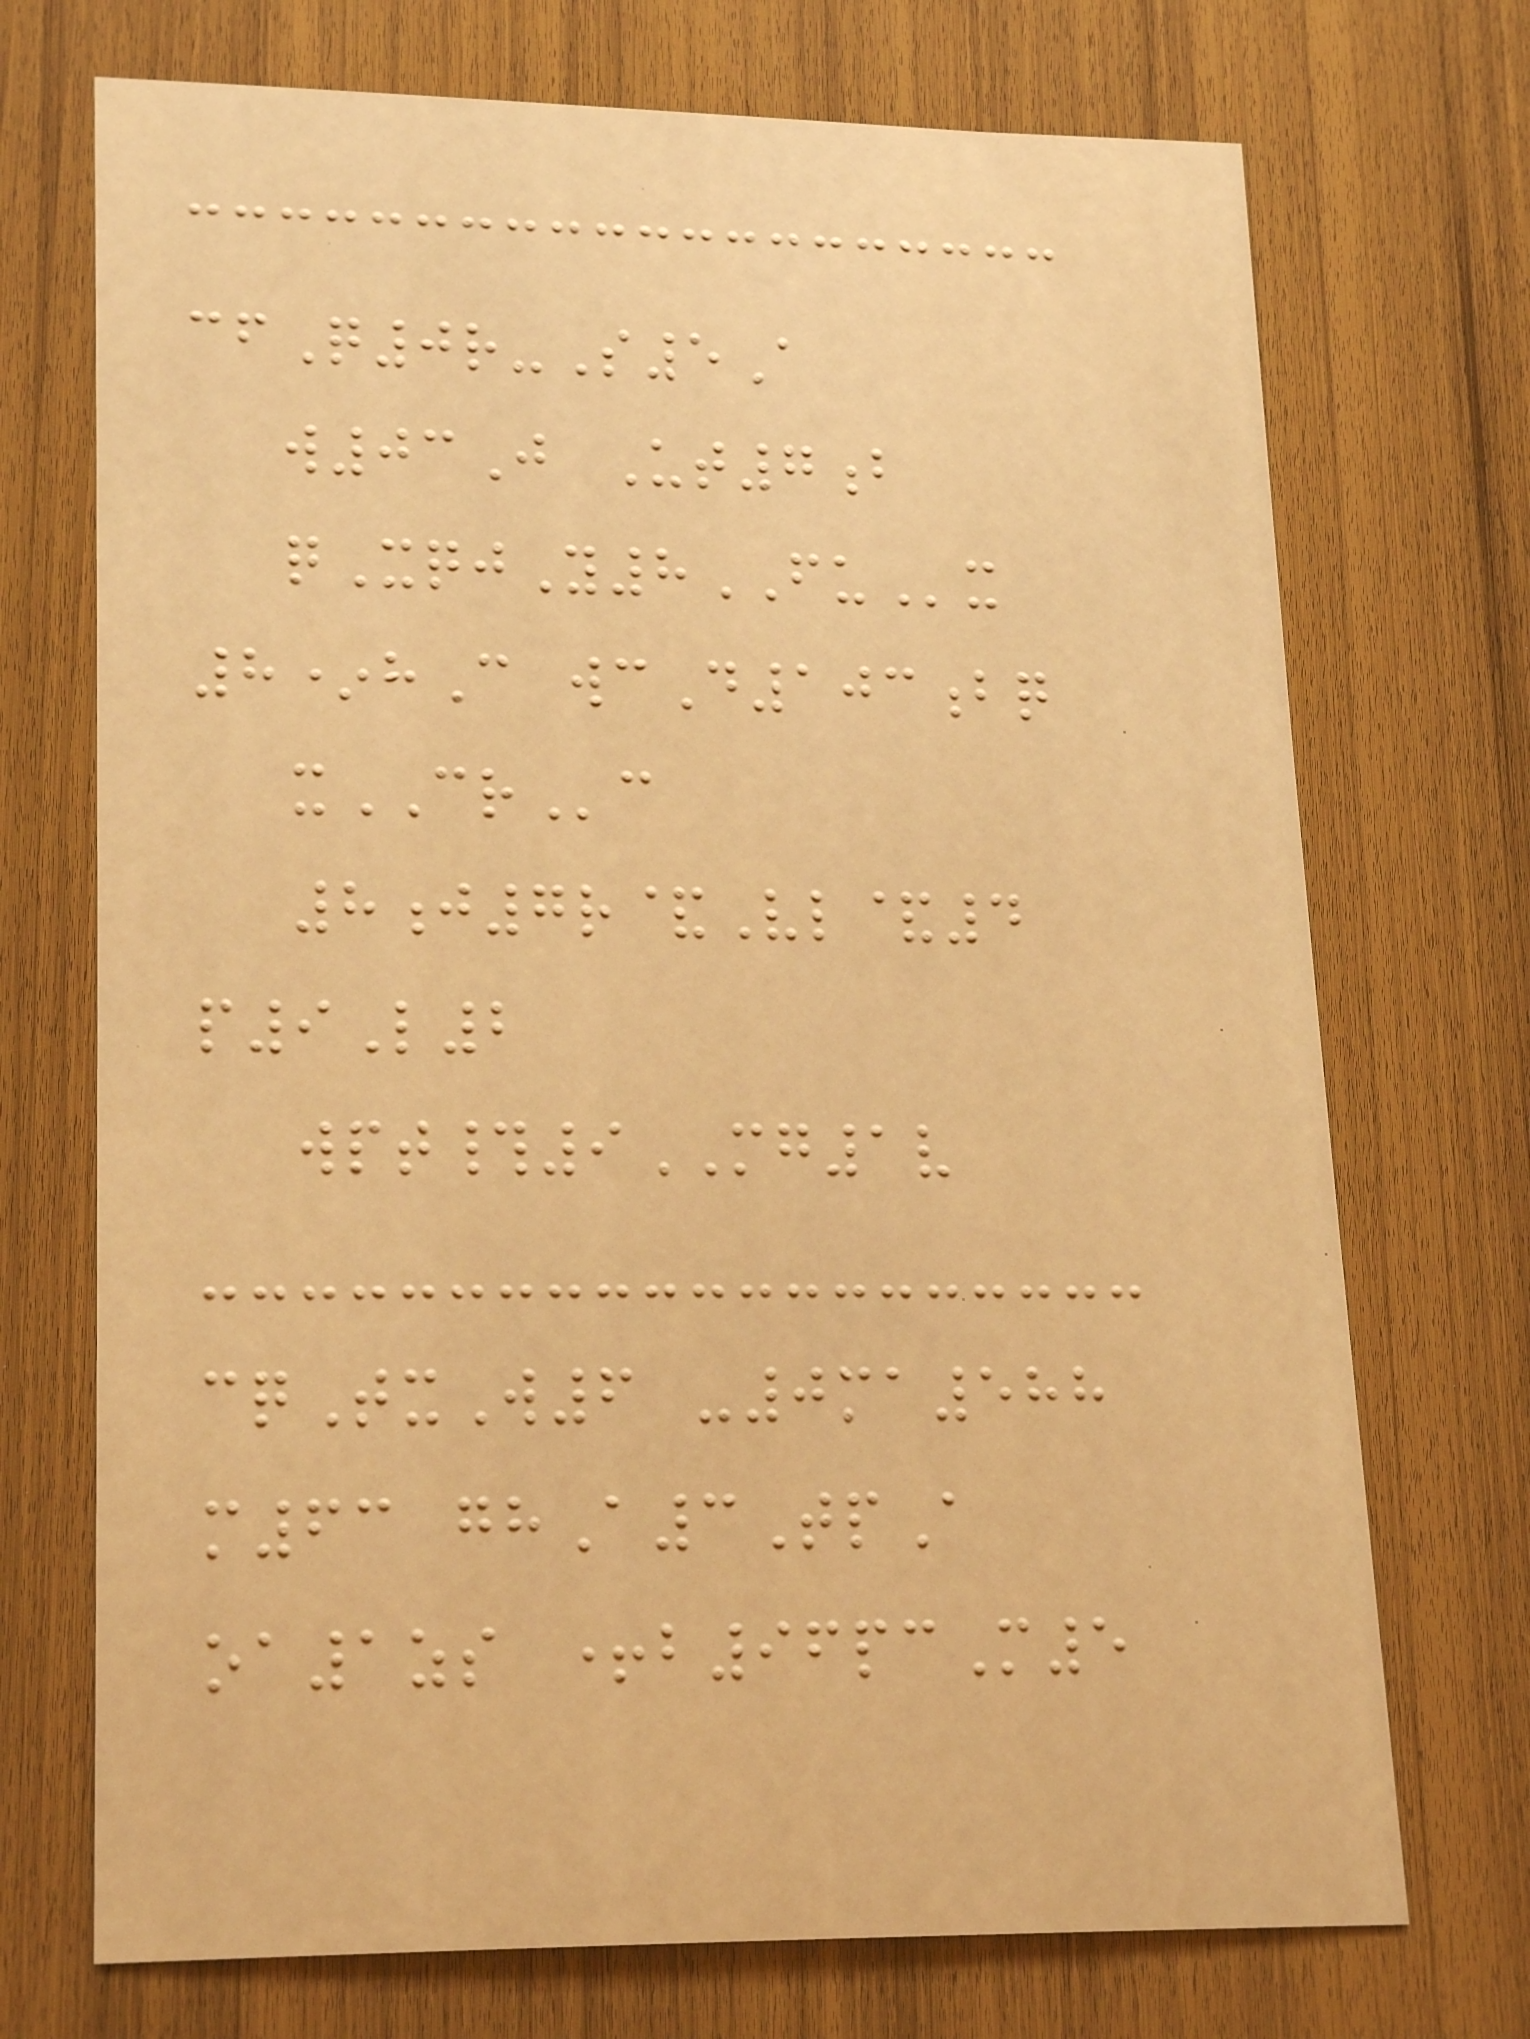cfQ0r-S5A
w03J Ut7b
qXqjY8FUx
8*hC wcD103bq
xCRc
8j7r&Vl&4
p9L2
wpt#9MG1v
cqTxW6 -0ma588
m63 ghA3TpA
oa1zs +b96pcM5
